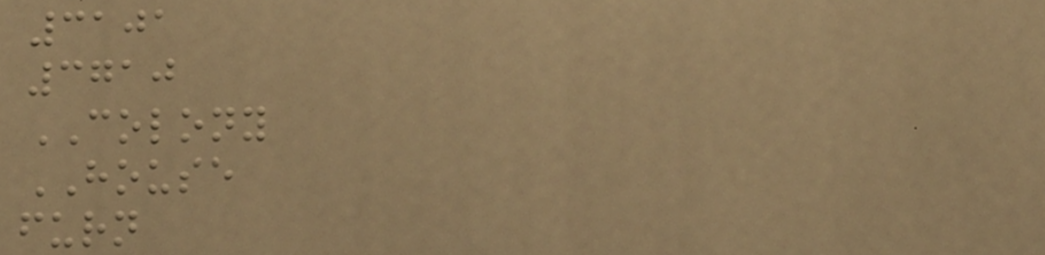3101
3710
COLONY
HOUSE
furn
